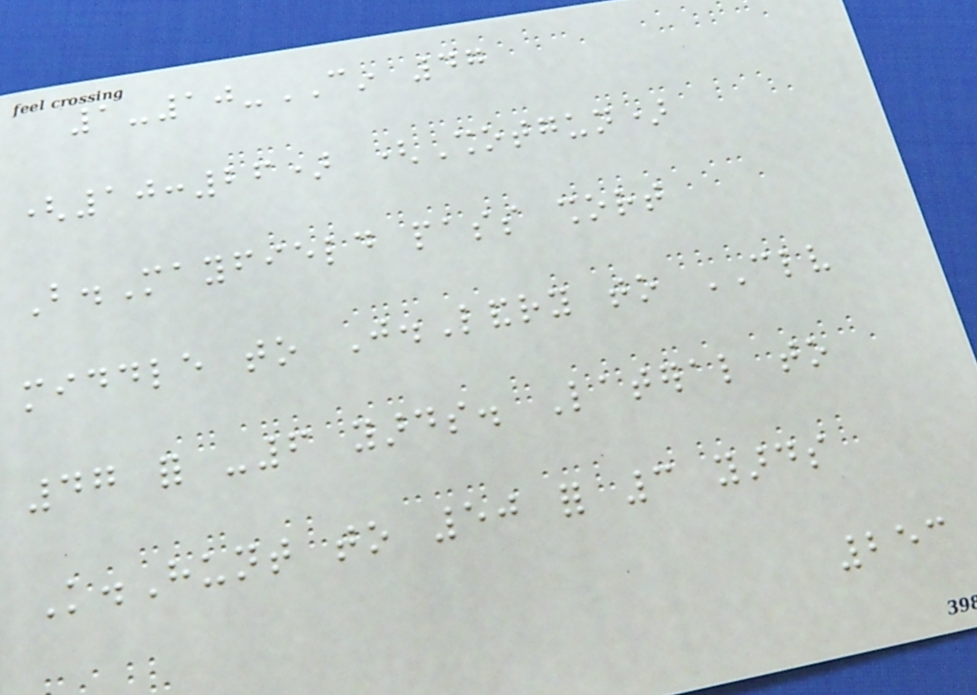1-10-CIN 47
(10:26) (Shotgun)
B.Mayfield pass short
middle to J.Landry to CLV
47 for -6 yards. Lateral to
K.Hunt to 50 for 3 yards
253
